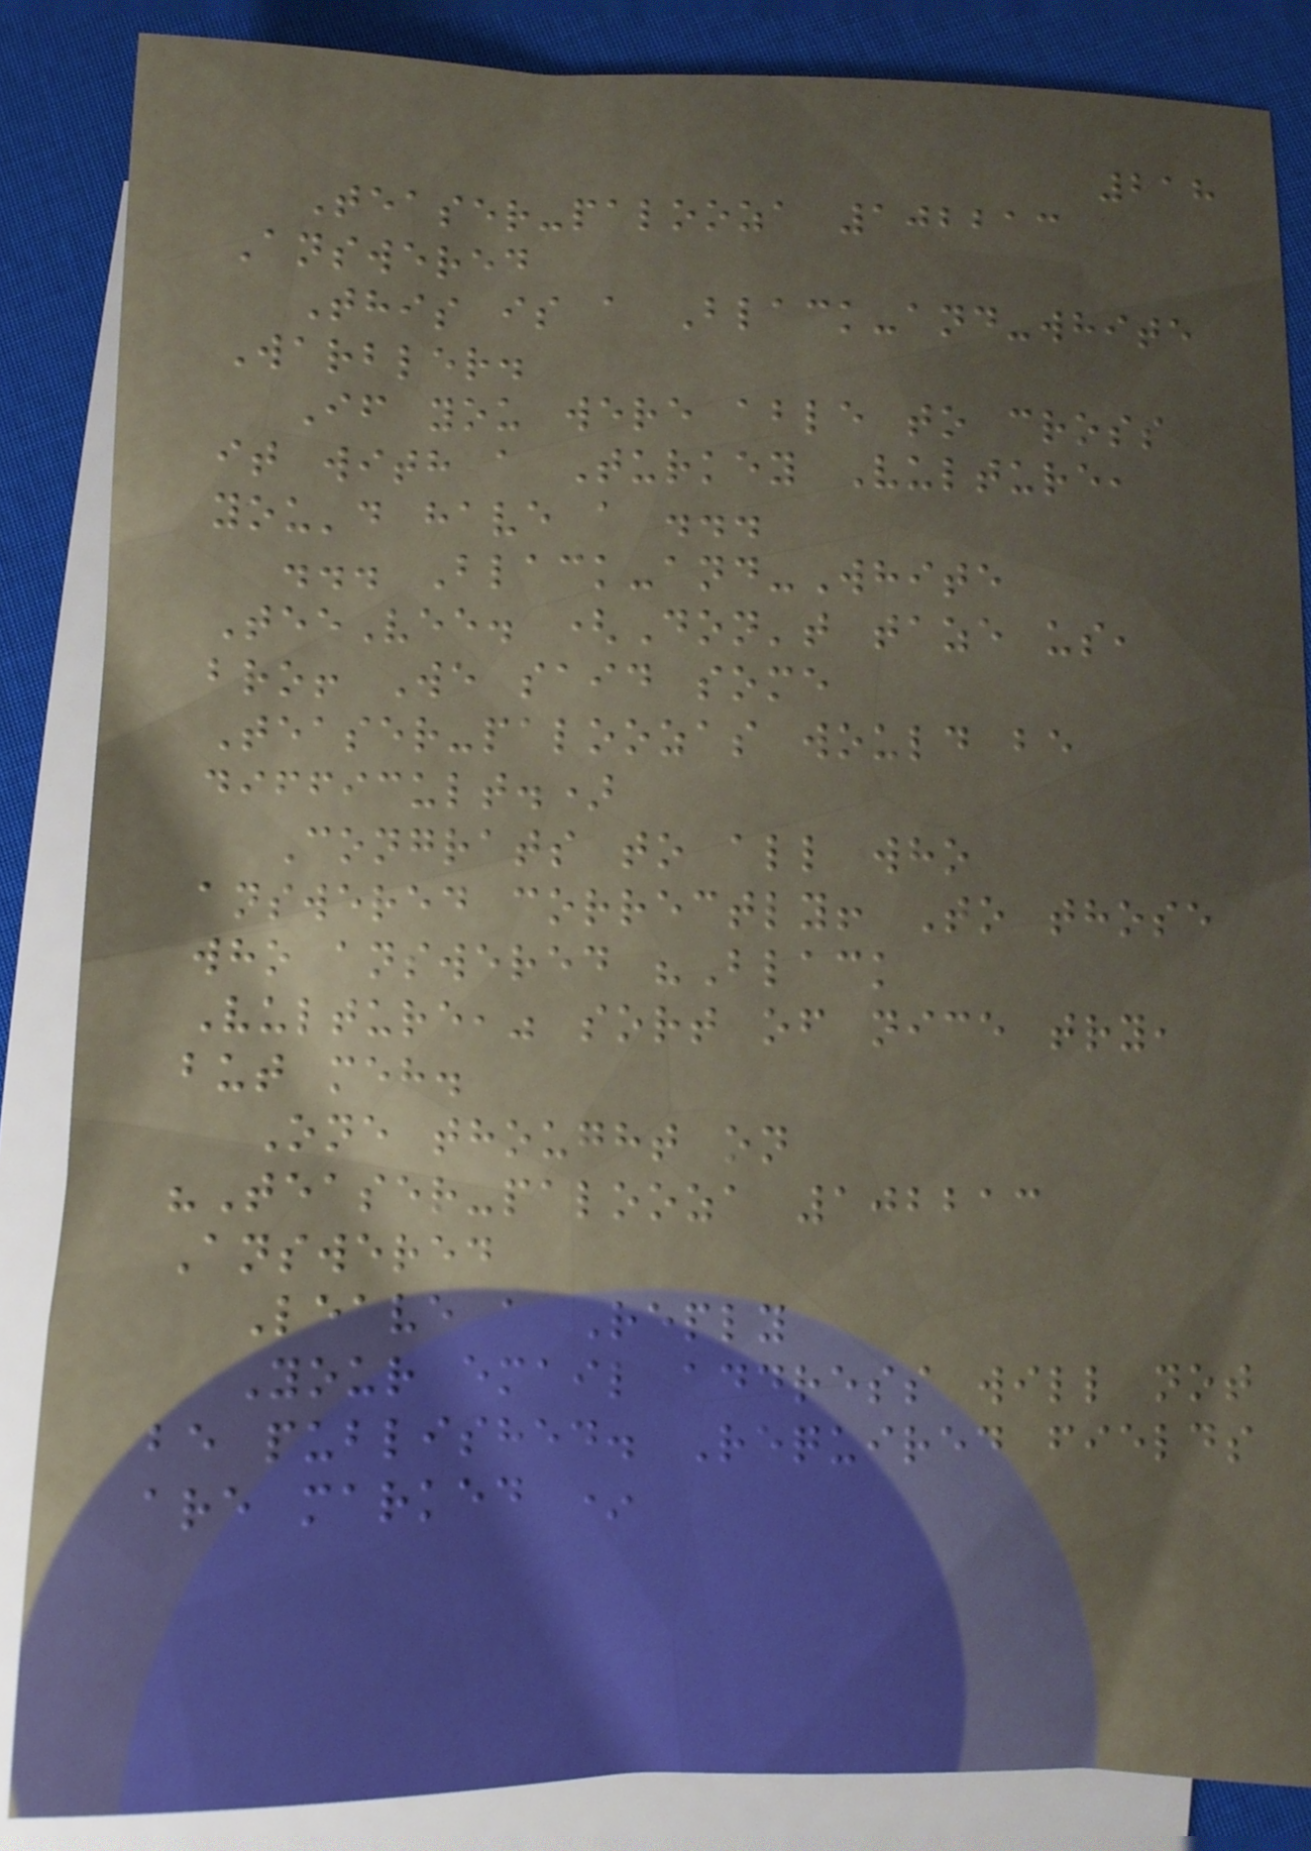218
Teaser-palooza 102213
Answered
This is a Black-and-white
Warbler.
If you were able to cross
it with a Turkey Vulture,
you'd have a ...
... Black-and-White
TeeVee. (Don't taze us,
bro! We said some
Teaser-paloozas would be
difficult.)
Congrats to all who
answered correctly! To those
who answered "Black
Vulture," sort of nice try,
but meh.
One thought on
"Teaser-palooza 102213
Answered
Leave a Reply
Your email address will not
be published. Required fields
are marked *
